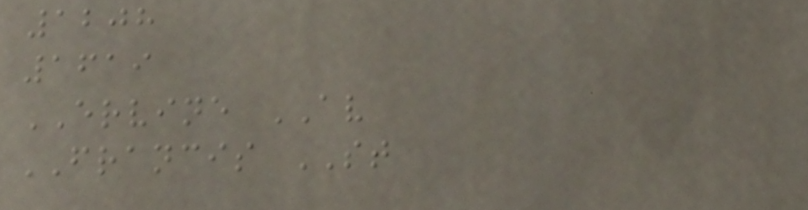1208
1619
ERVINE AV
FRANCIS ST
